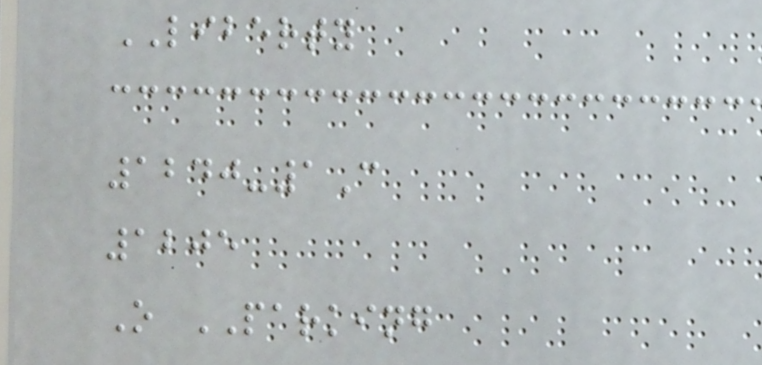LIBERTY
1240-1C
1205
O PARKING
